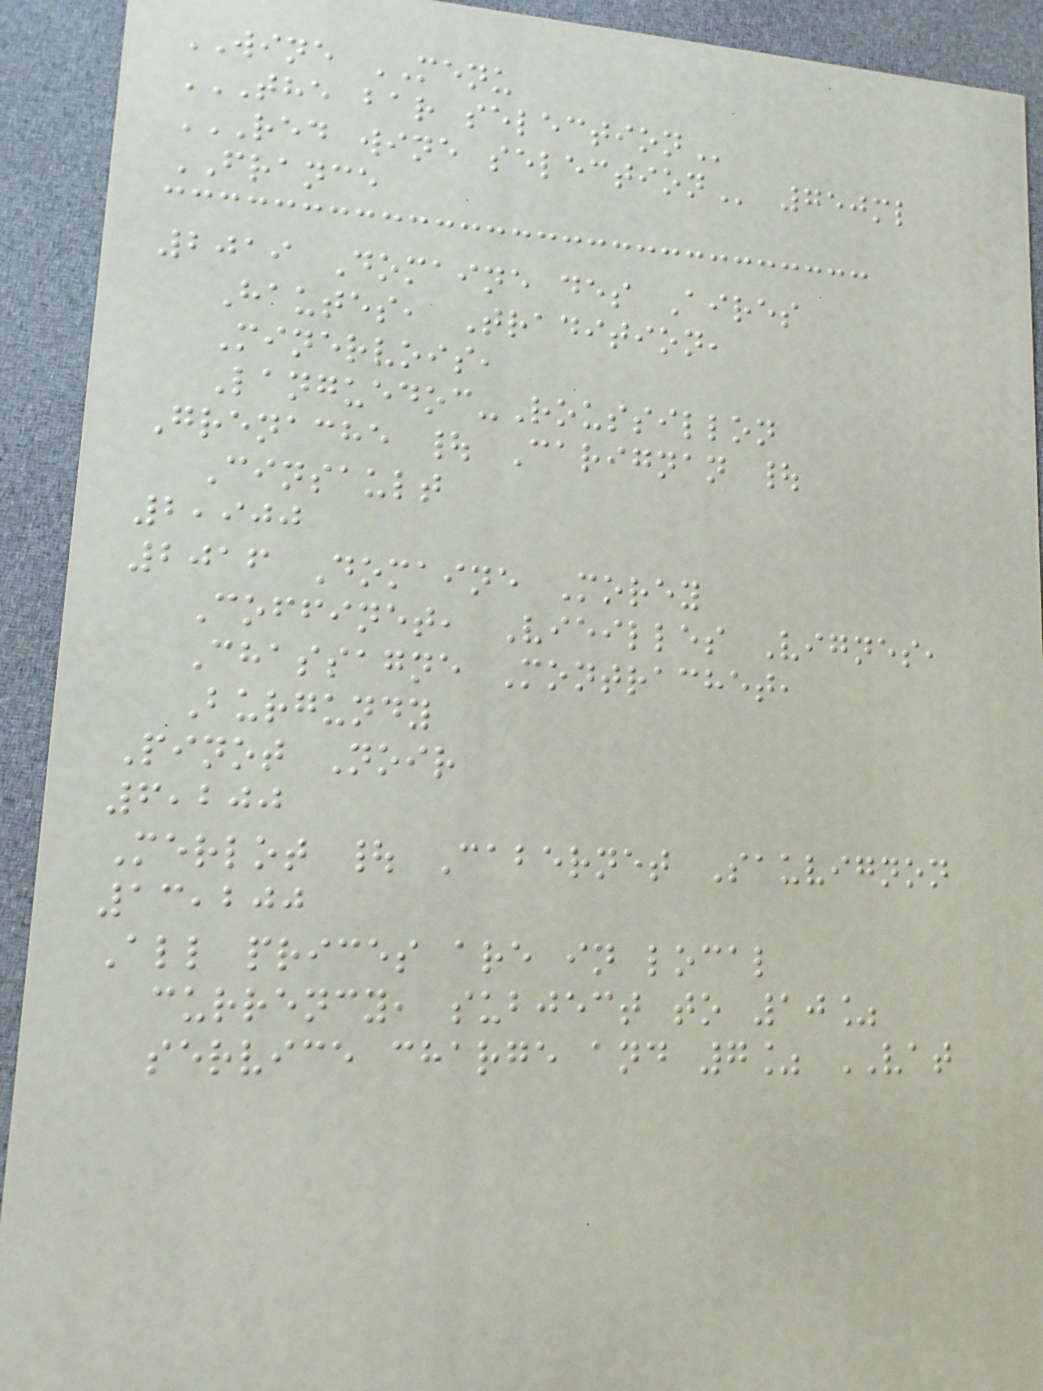WINE MENU
THE BAR SELECTION
RED WINE SELECTION 750ml
FRANCE
2019 Domaine des Aires
Hautes, Tradition,
Minervois,
Languedoc-Roussillon
Grenache | Carignan |
Cinsault
2,900
2016 Domaine Morey
Coffinet, Vieilles Vignes,
Chassagne Montrachet,
Burgundy
Pinot Noir
6,200
Merlot | Cabernet Sauvignon
13,200
All prices are in local
currency, subject to 10%
service charge and 7% VAT
